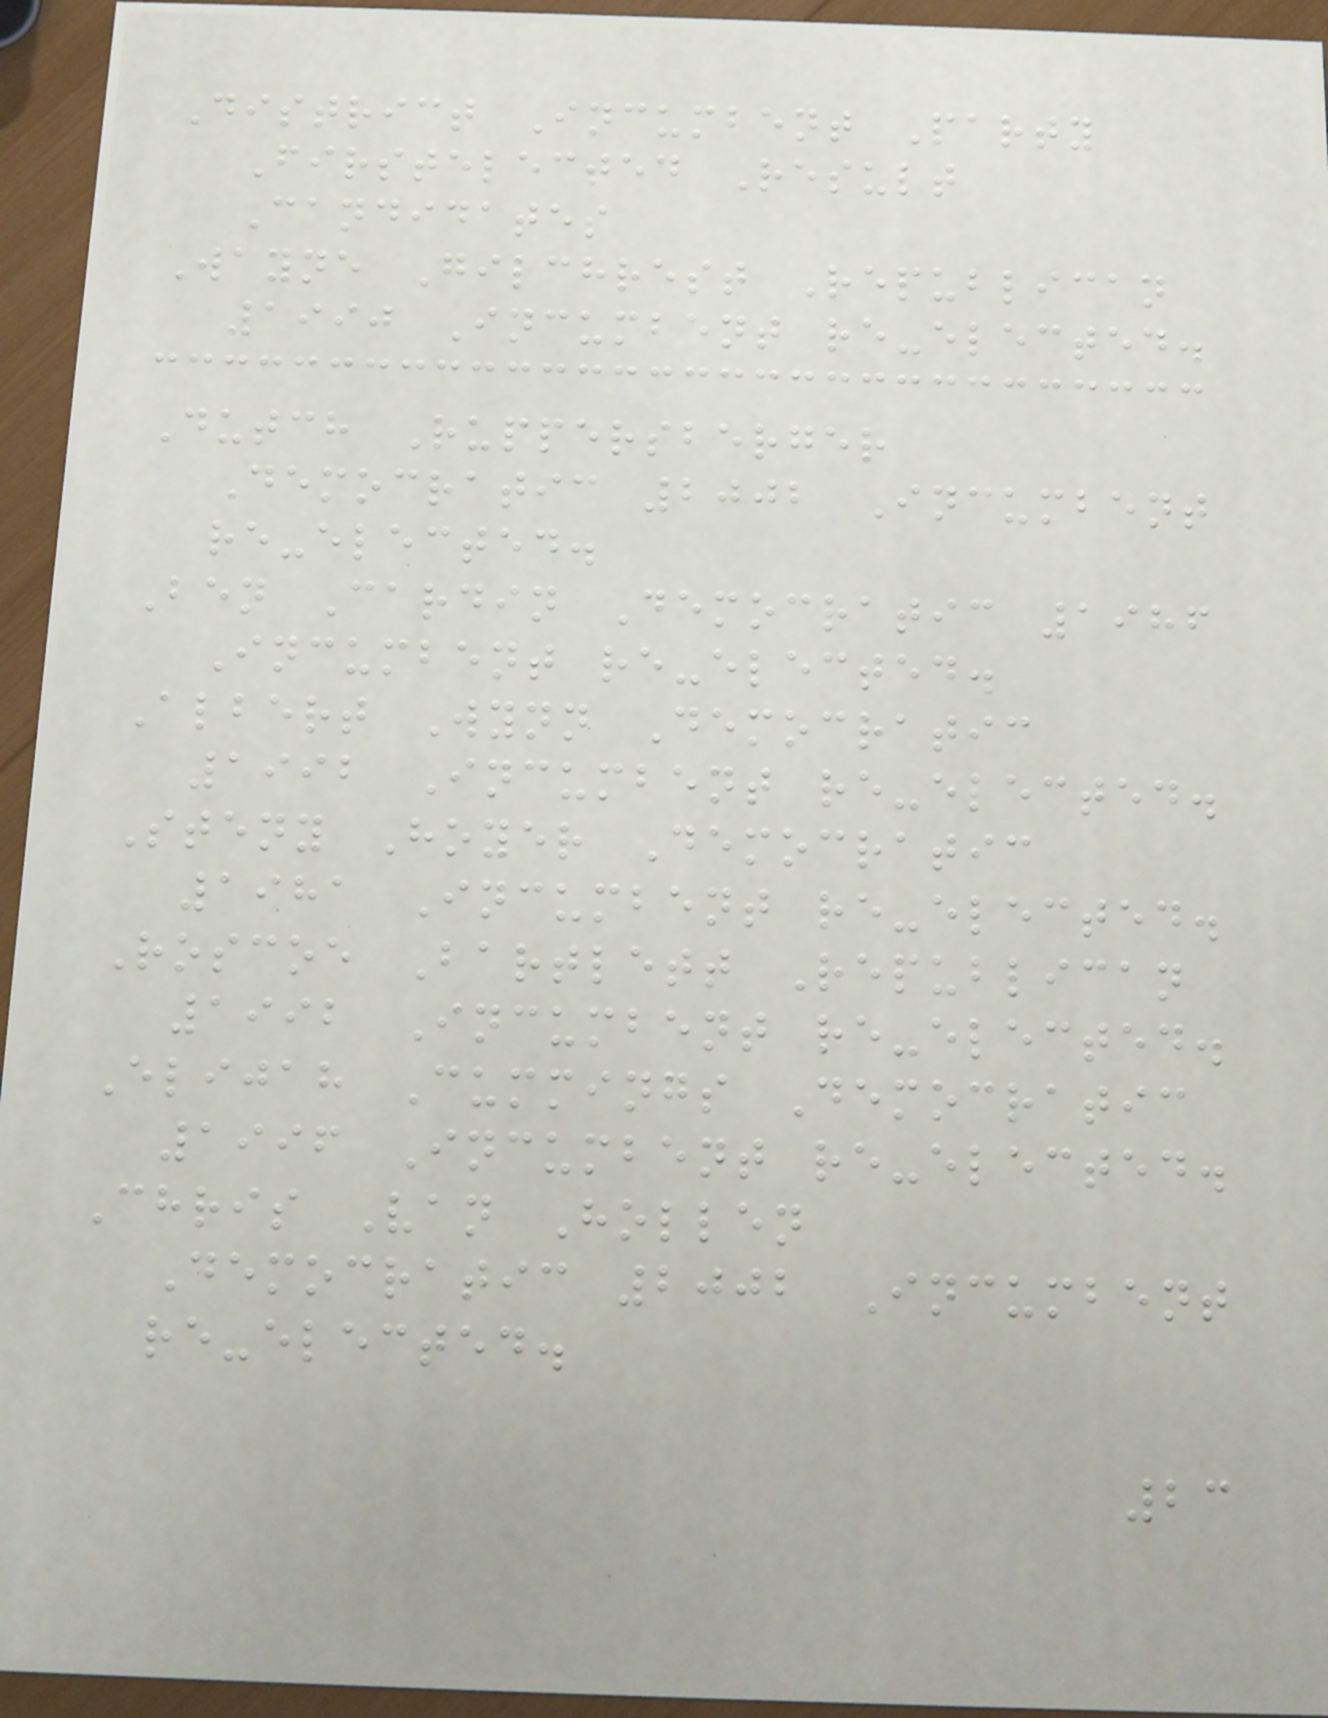District Incumbent Party
Firstelected Result
Candidates
Wayne Gilchrest Republican
1990 Incumbent re-elected.
Dutch Ruppersberger
Democratic 2002 Incumbent
re-elected.
Ben Cardin Democratic 1986
Incumbent re-elected.
Albert Wynn Democratic
1992 Incumbent re-elected.
Steny Hoyer Democratic
1981 Incumbent re-elected.
Roscoe Bartlett Republican
1992 Incumbent re-elected.
Elijah Cummings Democratic
1996 Incumbent re-elected.
Chris Van Hollen
Democratic 2002 Incumbent
re-elected.
23
